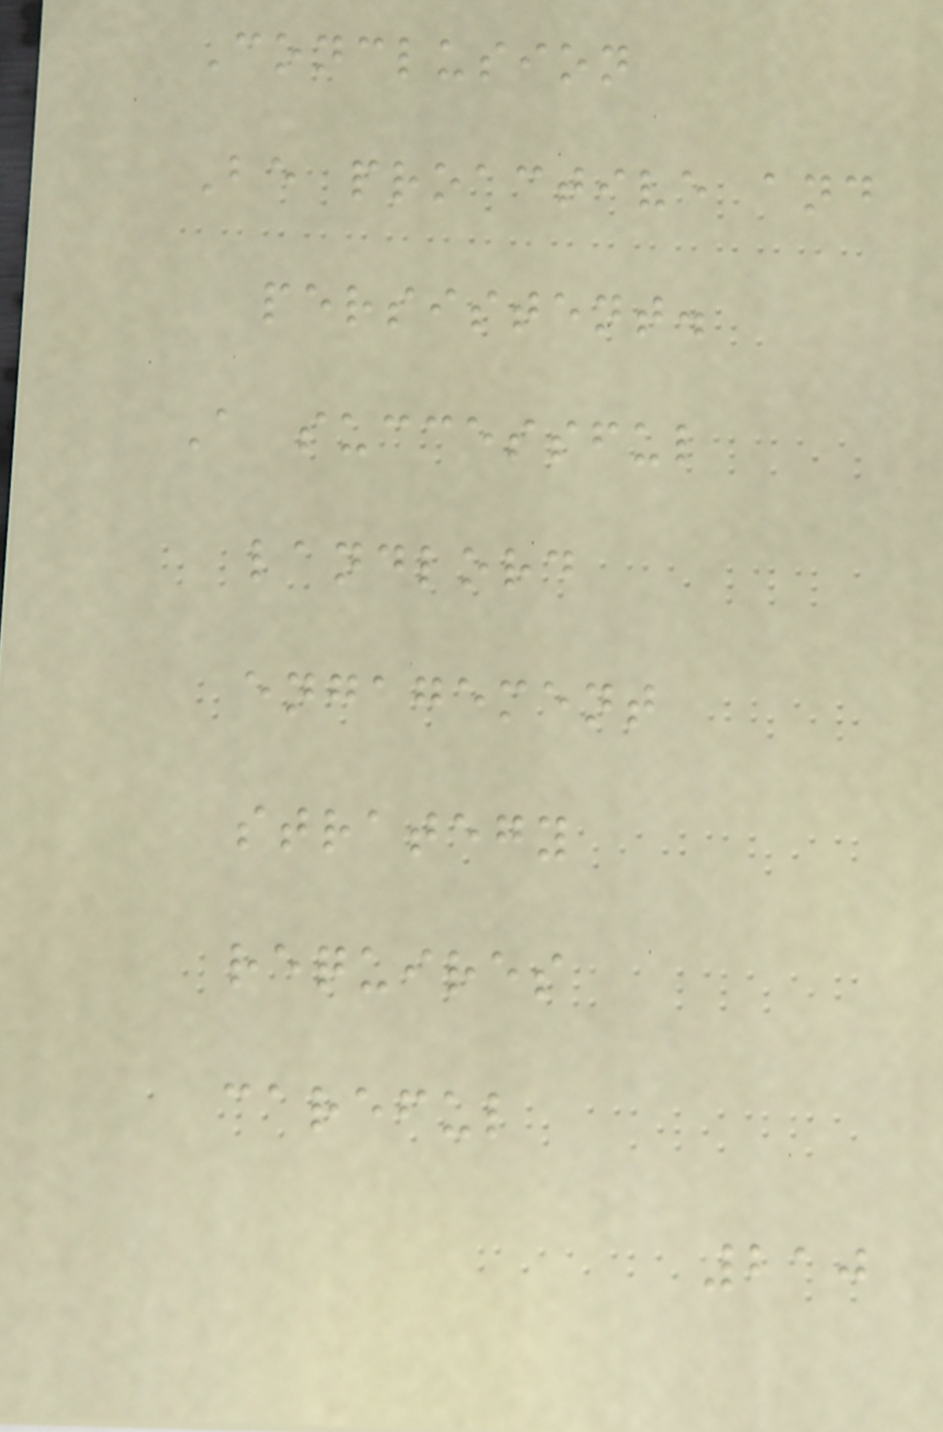Conclusion
Be proactive and
persistent.
A successful
landlord
engagement
strategy
requires
careful
210
